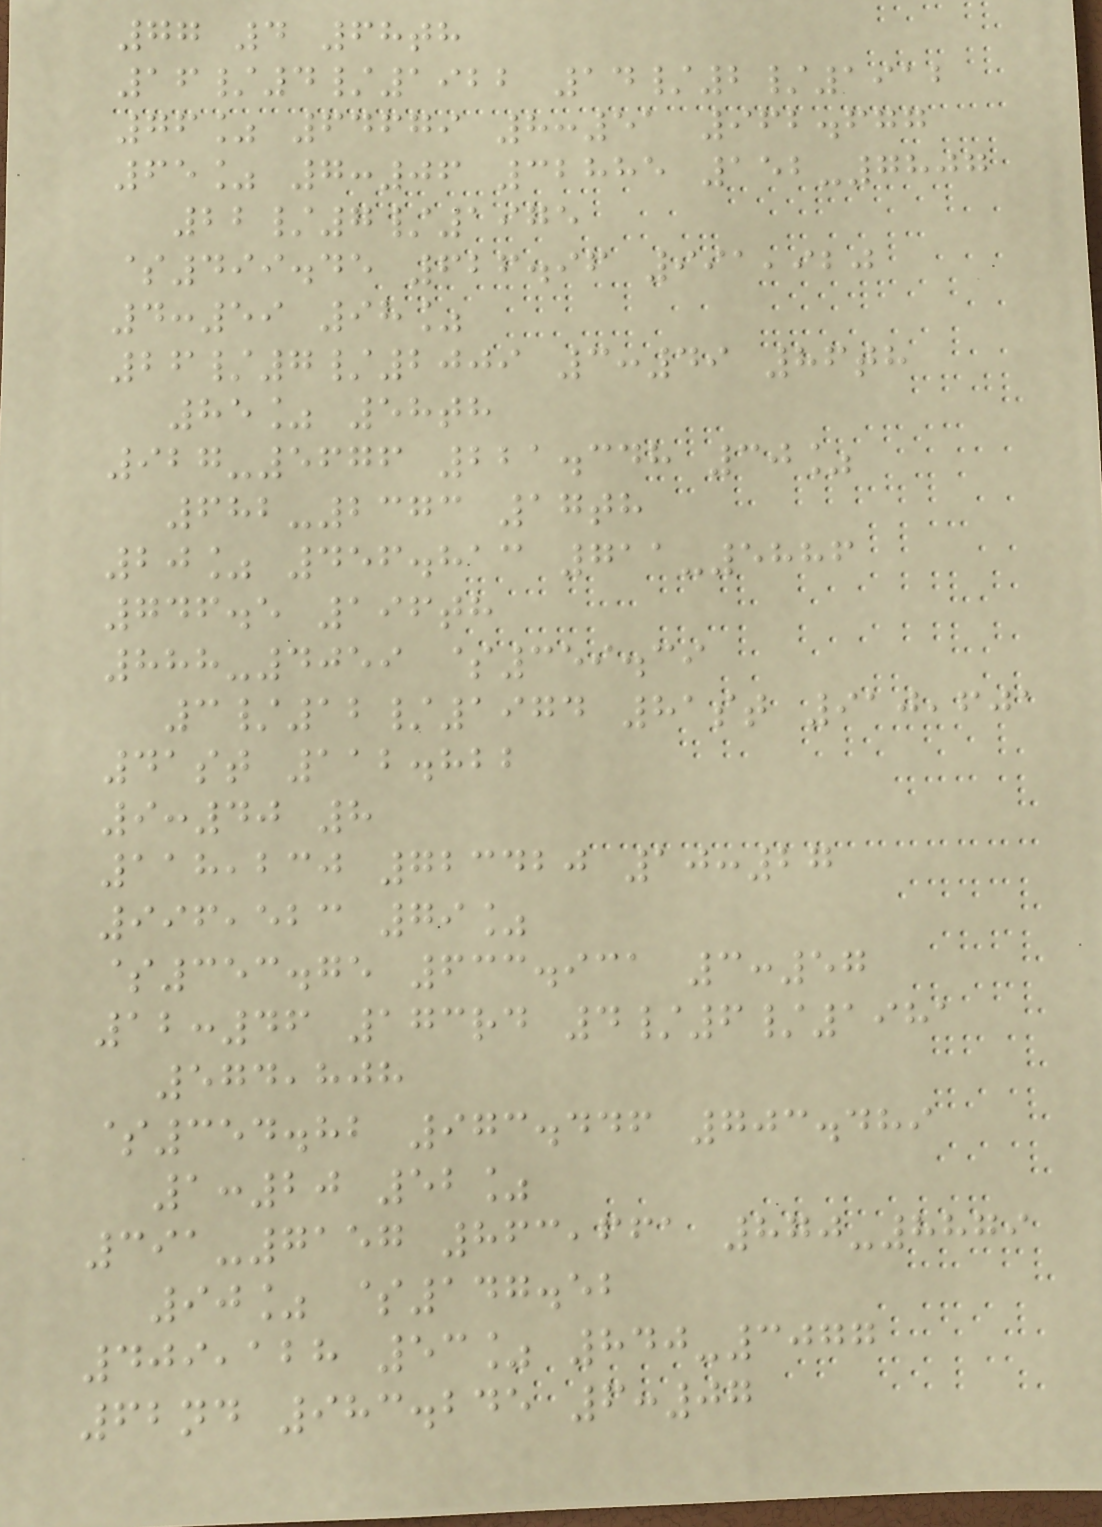77 4 68th
16/4/1922 14/2/1912
76% 64679 8:51 962.677
65% 7:06 32885 152-7807
22/7/1975
$499.45 626.96 991,920
4:59 98%
26/7/2009 3:49 86th
85% 58th
927-5676 221.348 30%
682-2373 17th
20% 456.813 711-5886
746.5 196th
888-4059 $359.39
3/12/1974 81st 910,601
41st 112.822
9:40 8
118,230 723420 10:27
996,523 79%
$353.75 633.931 3:57
12:46 173rd 4/6/1981
574,808
$354.82 973.446 703.489
1:20 52%
391-7157 863,661 870-8879
90% $147.52
409,128 53% 840-3077
62nd 983.245 6:07
